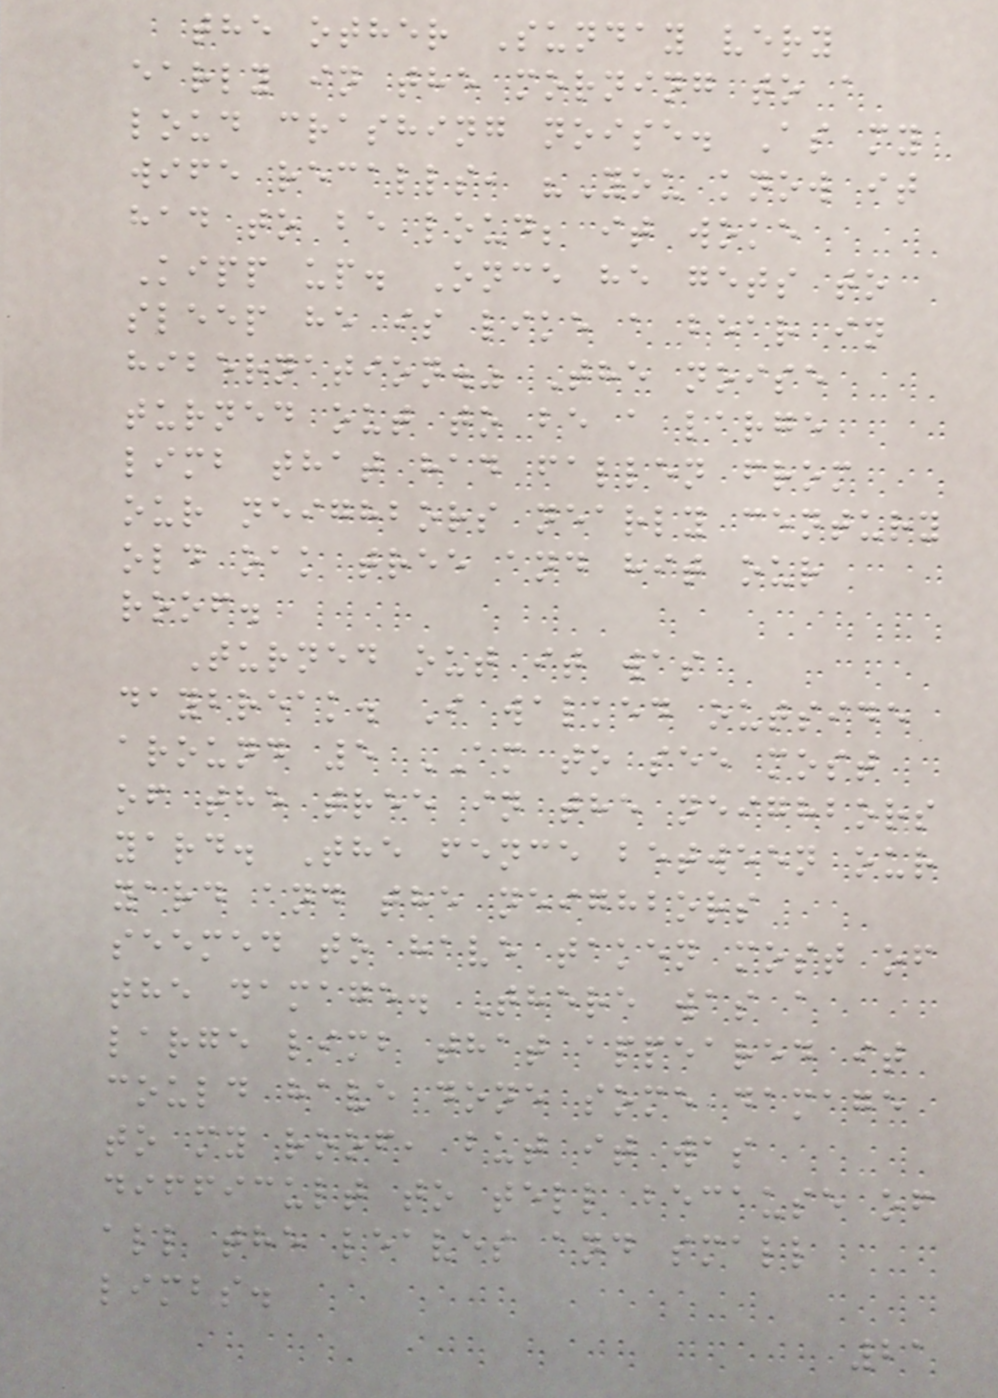the other Sunday very
early in the morning to a
loud crashing noise. As my
wife recalls, "You know it
had to be loud; it woke
Kipp up. Once he gets to
sleep he is like a bear in
hibernation." The noise
turned out to be a large
limb that had fallen from
our neighbors nearly century
old oak tree and hit our
roof.
Turned out it was
daybreak. I walked outside
around 5 AM to see most
of the tree in the neighbors
yard. The fence between our
yard and the neighbors
seemed to have taken most of
the damage. There was a
large limb that appeared it
could have done some damage
to my roof, but it was
difficult to tell because of
all the leaves and small
limbs.
21
